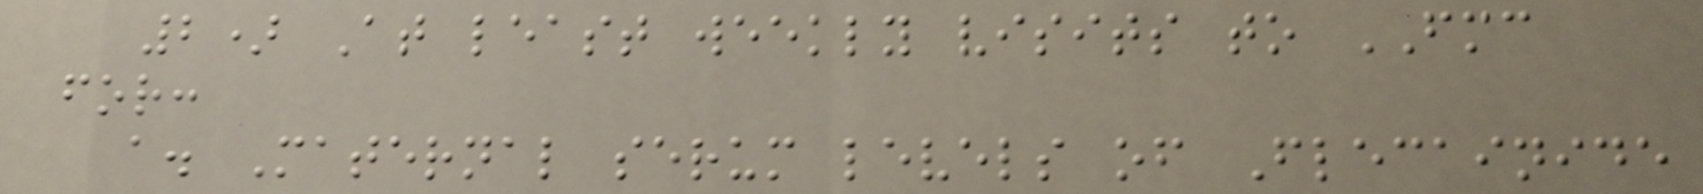2) At least weekly visits to FMC
for:
a. Maternal serum levels of Flecainide
